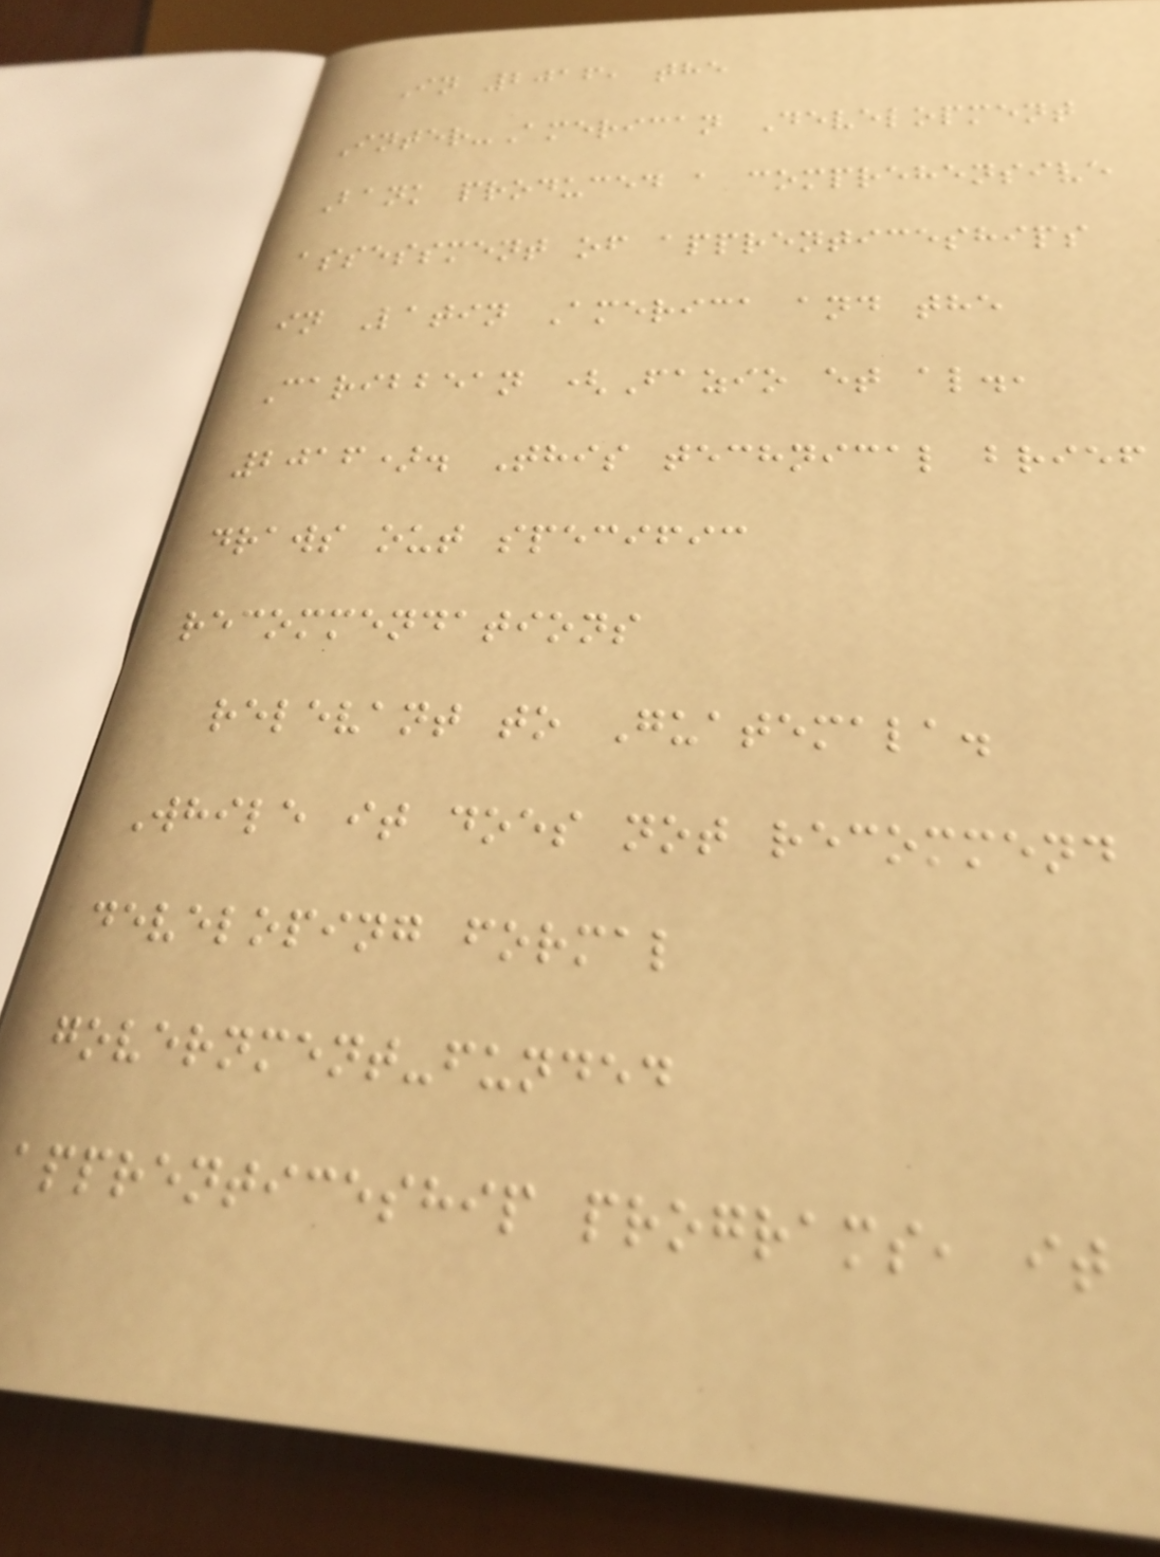In 2016, the
Inter-American Development
Bank produced a comprehensive
assessment of apprenticeships
in Latin America and the
Caribbean (Fazio et al.,
2016). This technical brief
draws out specific
recommendations
relevant to Guatemala.
While it does not recommend
developing formal
government-funded
apprenticeship programs, it
